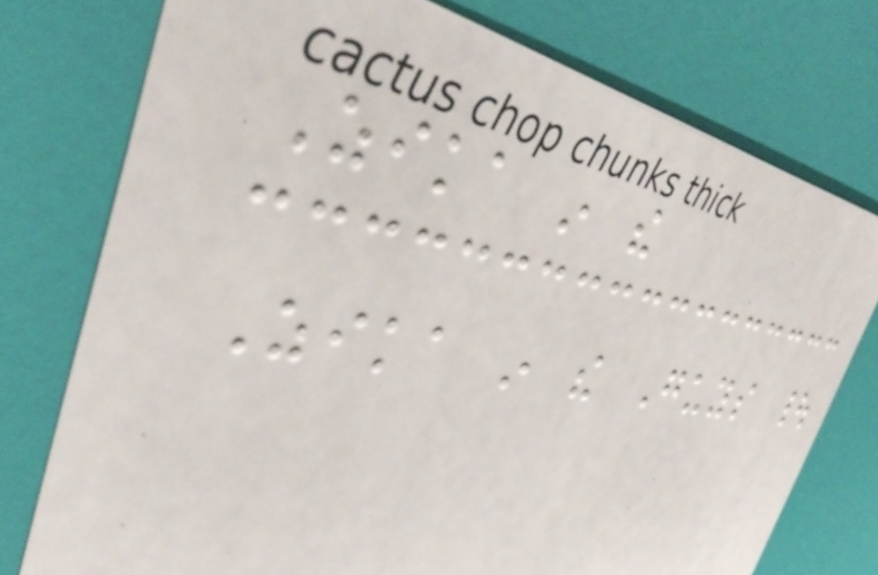Zika in the
Zika in the Guys |
